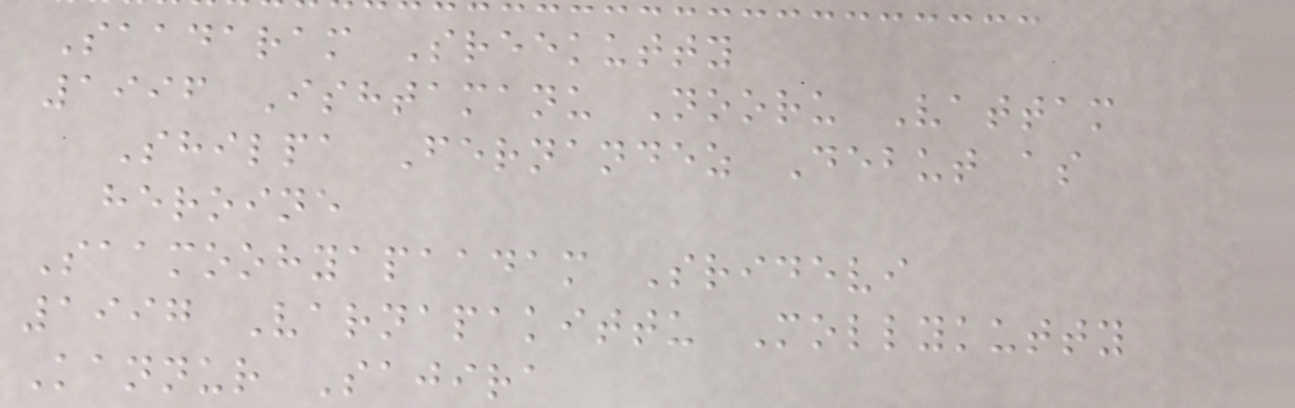Saadaram Sreekutty
1996 Ishtamanu Nooru Vattam
Shilpa Fernandez Debut as
heroine
Saamoohyapaadam Sridevi
1997 Varnapakittu Mollykutty
Kannur Sajira
